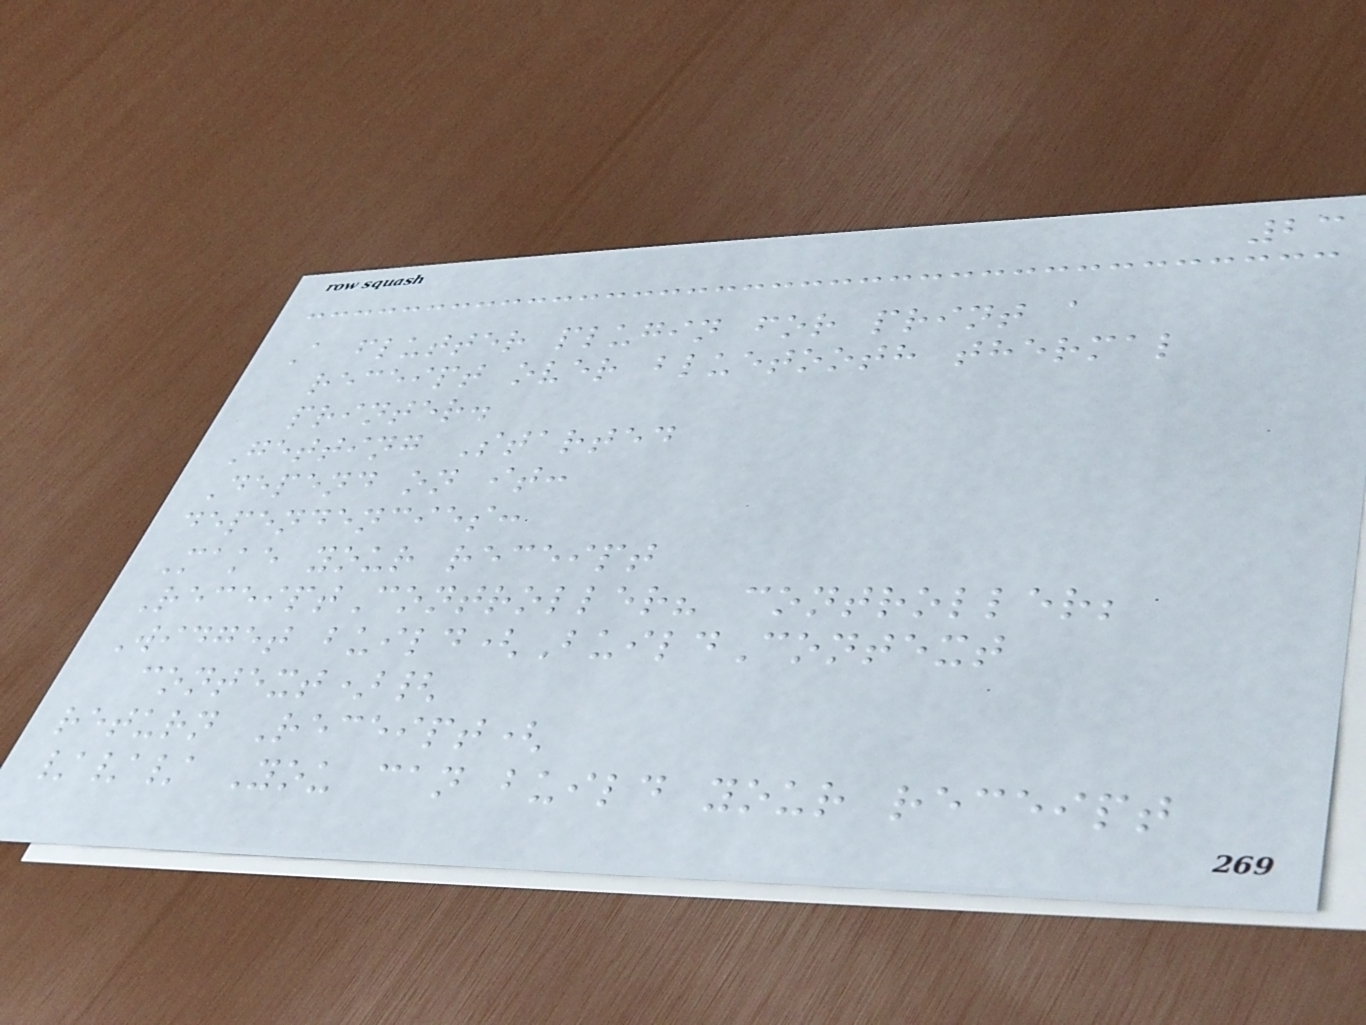23
A flutter plugin for print a
receipt over bluetooth thermal
printer.
Getting Started
Depend on it:
dependencies:
Make your receipt
ReceiptController? controller;
Widget build(BuildContext
context){
return Receipt(
/// You can build your receipt
